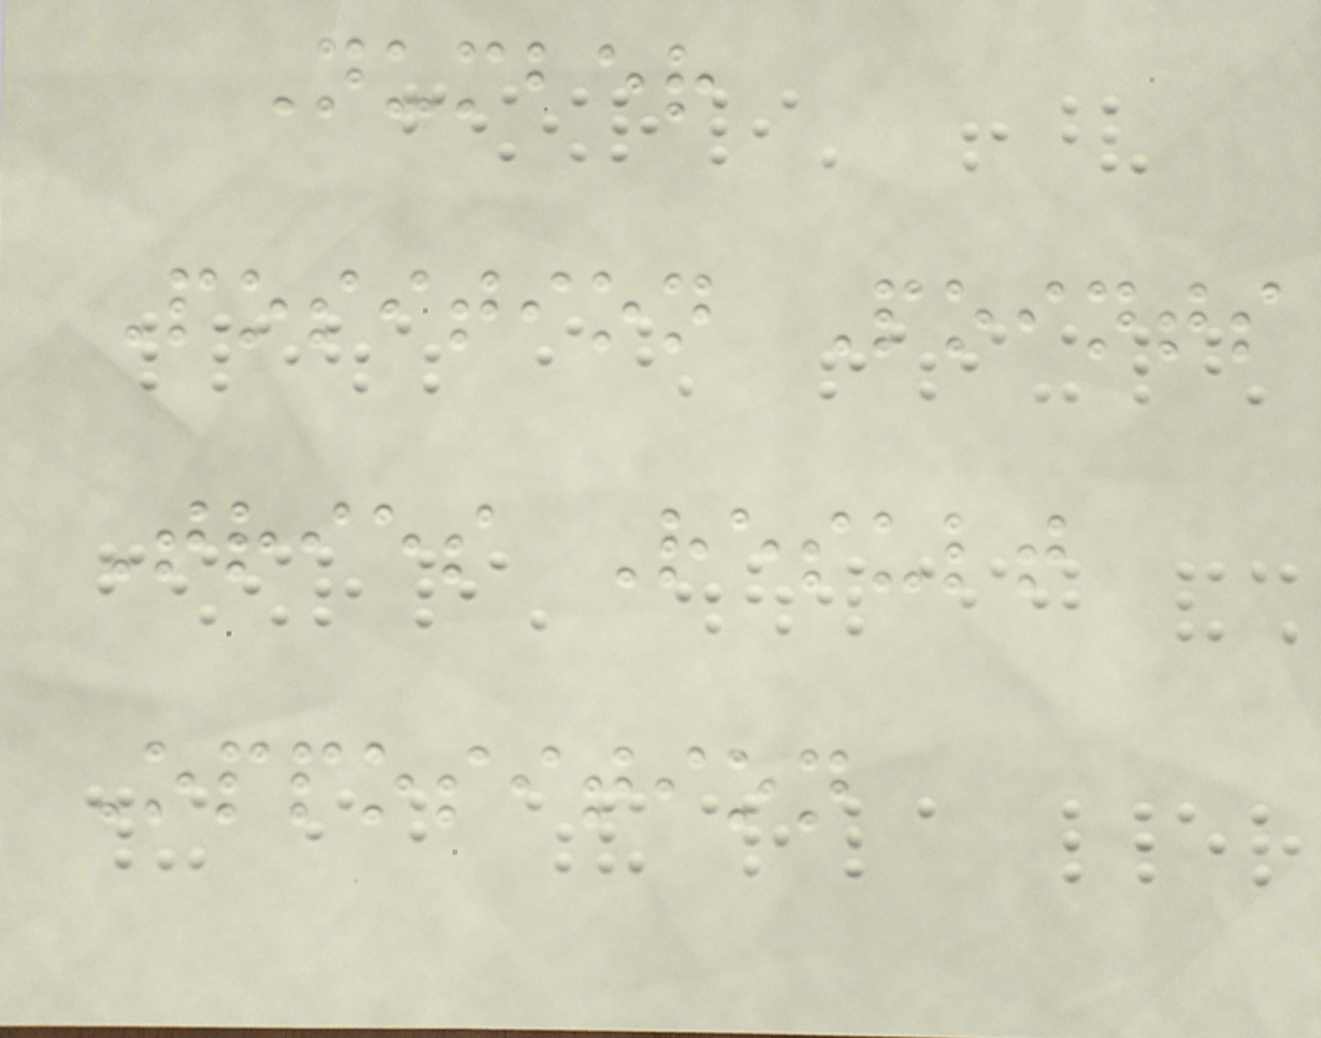Number
Position Points
Tries Result
Opposition
